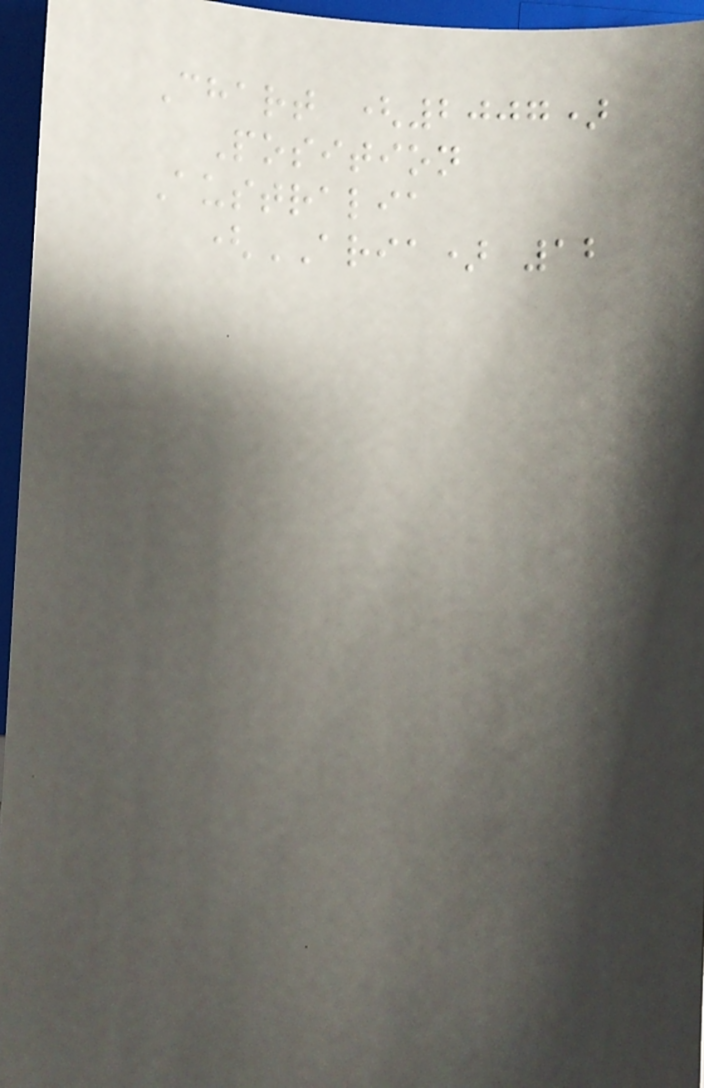Chart (2007)
Position
Australia
(ARIA) 12
